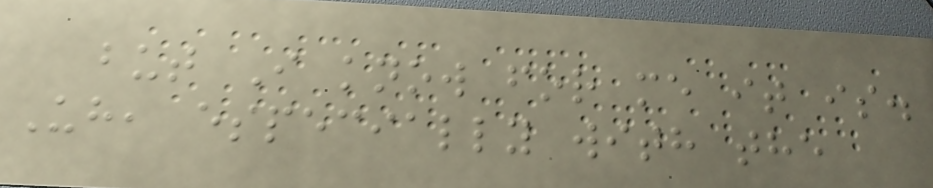but I know for me it is.
Uh, especially with the
